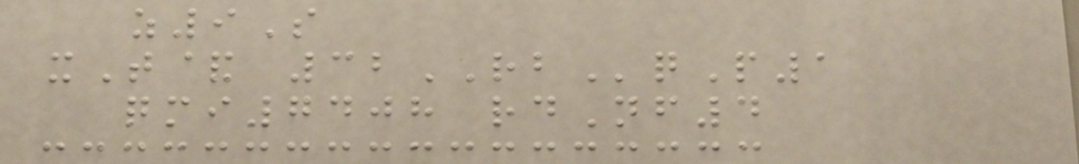z9S
xT& 32RBqP1
qmi7408 rdNf4
